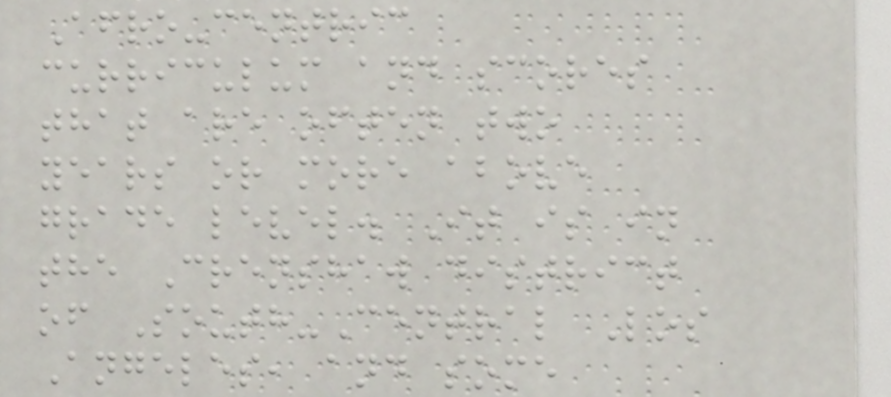Afro-centric
curriculum and scores
that are often two
years or more above
grade level. It is in
the Crenshaw district
of South-Central Los
Angeles, and some
